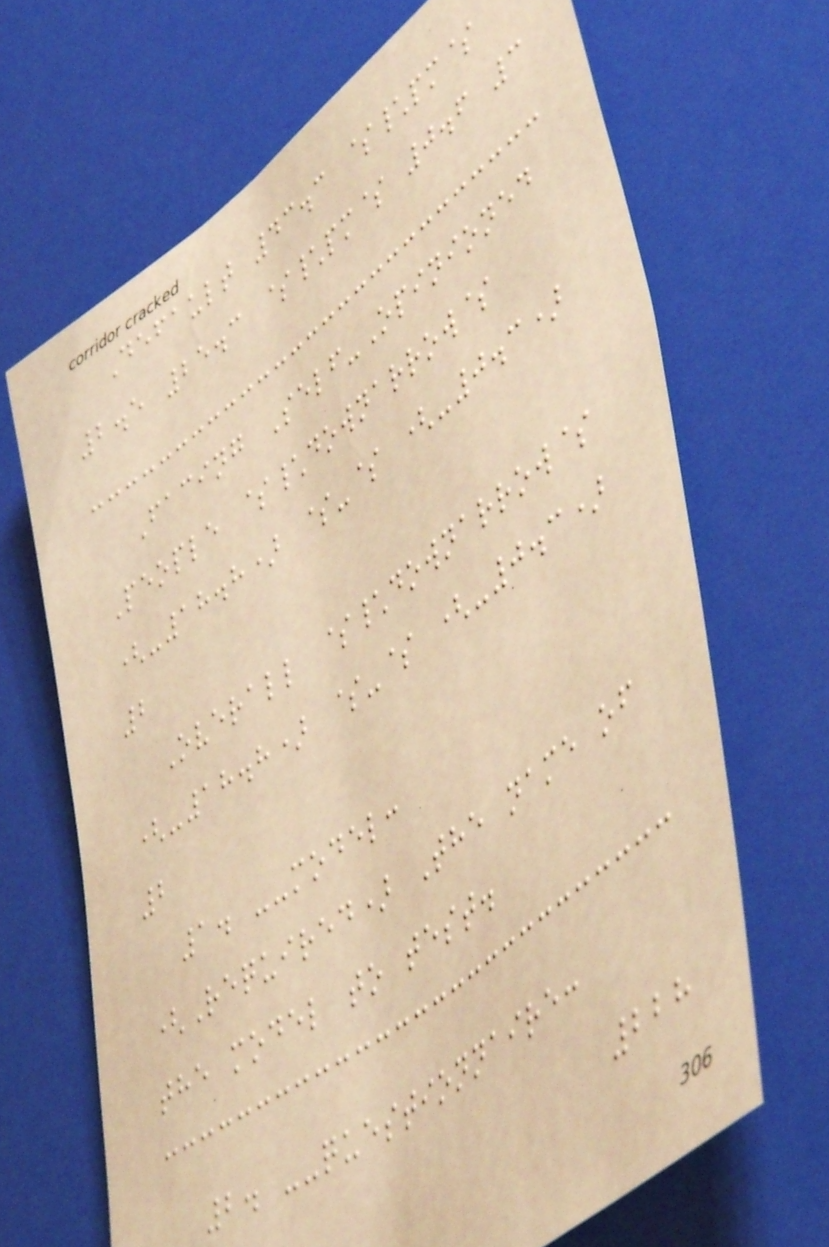Default 43.3 $\pm$
2.5 25.3 $\pm$ 0.6 3
Facing Self-Opinioned
People $\downarrow$
(-18.8) $-$ (-0.3)
2
Overall $\downarrow$
(-18.8) $-$ (-0.3)
2
1. --model:
(Required) The name of
the model to test.
2. --questionnaire:
228
